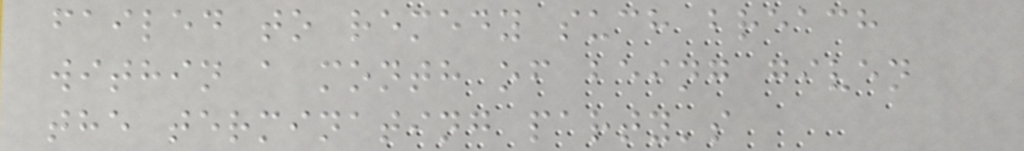failed to remedy such breach
within a month of being given
the terminating party's
